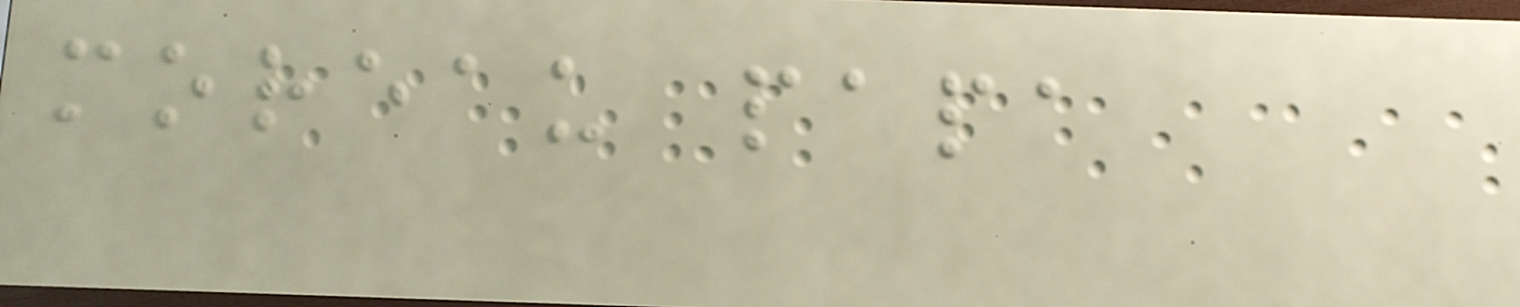moreau papa
